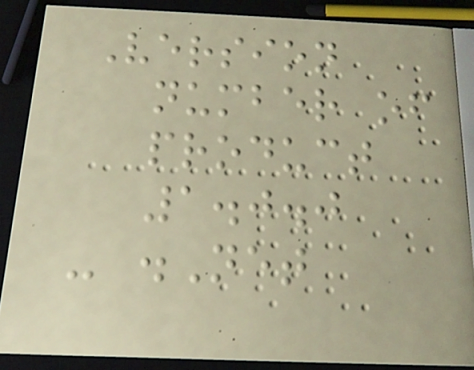Version
number of
product
1.0.0
- .Net
